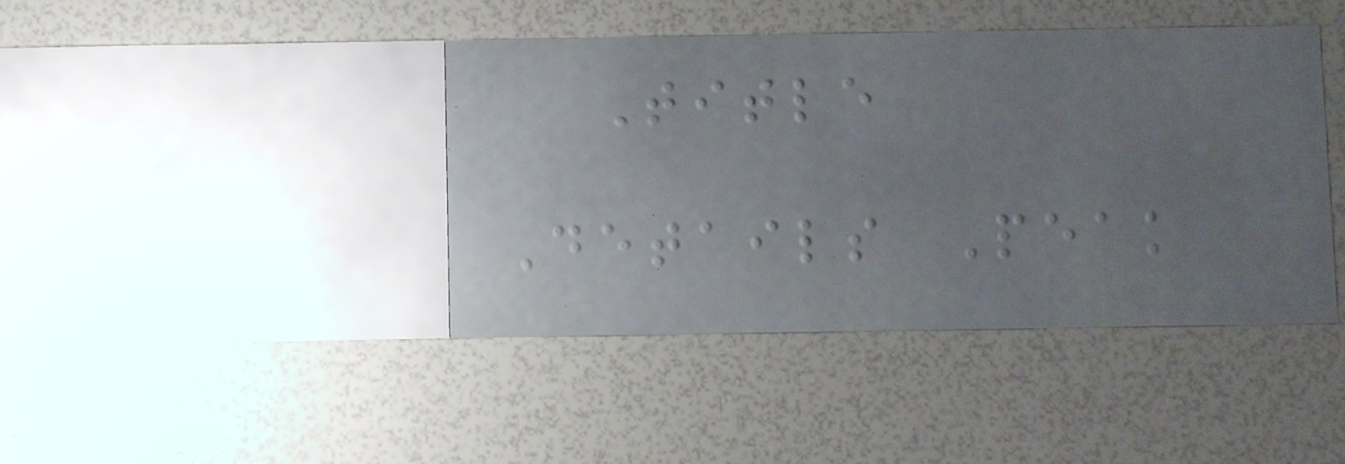Title
Details Peak
